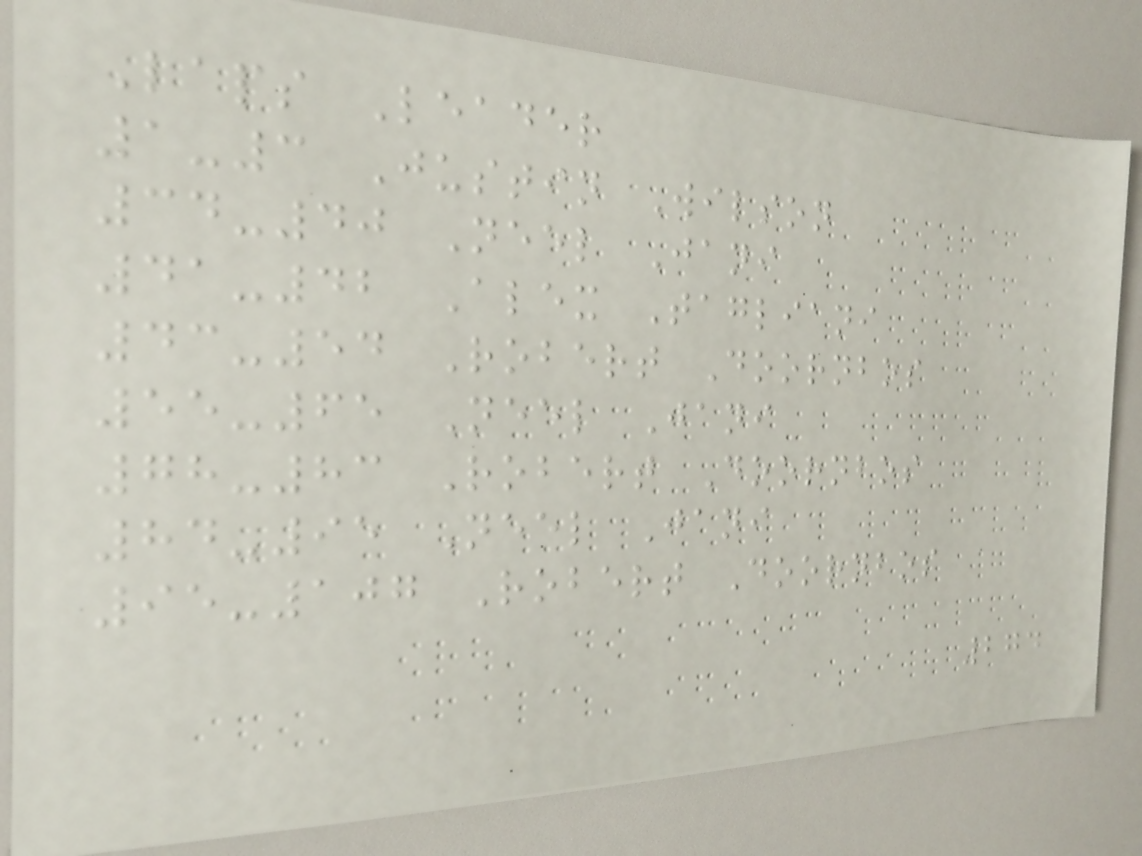Laps Leader
1-3 Justin Wilson
34-40 Neel Jani
41-42 Alex Tagliani
43-54 Robert Doornbos
55-65 Neel Jani
78-83 Robert Doornbos
84-95 Neel Jani
95-107 Robert Doornbos
274
